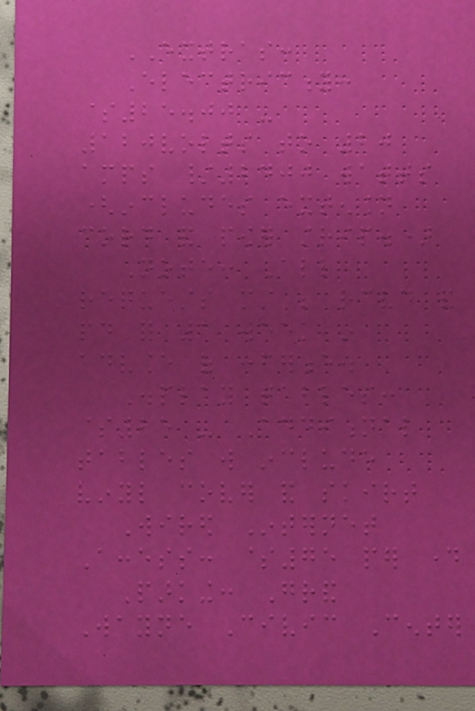EXTRAS:
Electricity:
$25.00 -
120volts to 20
amps /2400 watts
(includes extension
cord and power strip.)
Note: All
requests must be received and
paid for 1 week in
advance of conference.
Display tables:
$25 - Additional
tables will include
vinyl cover and skirt
Wired Internet
Access: $75 per day
Parking: Grand
Wayne Civic Center
